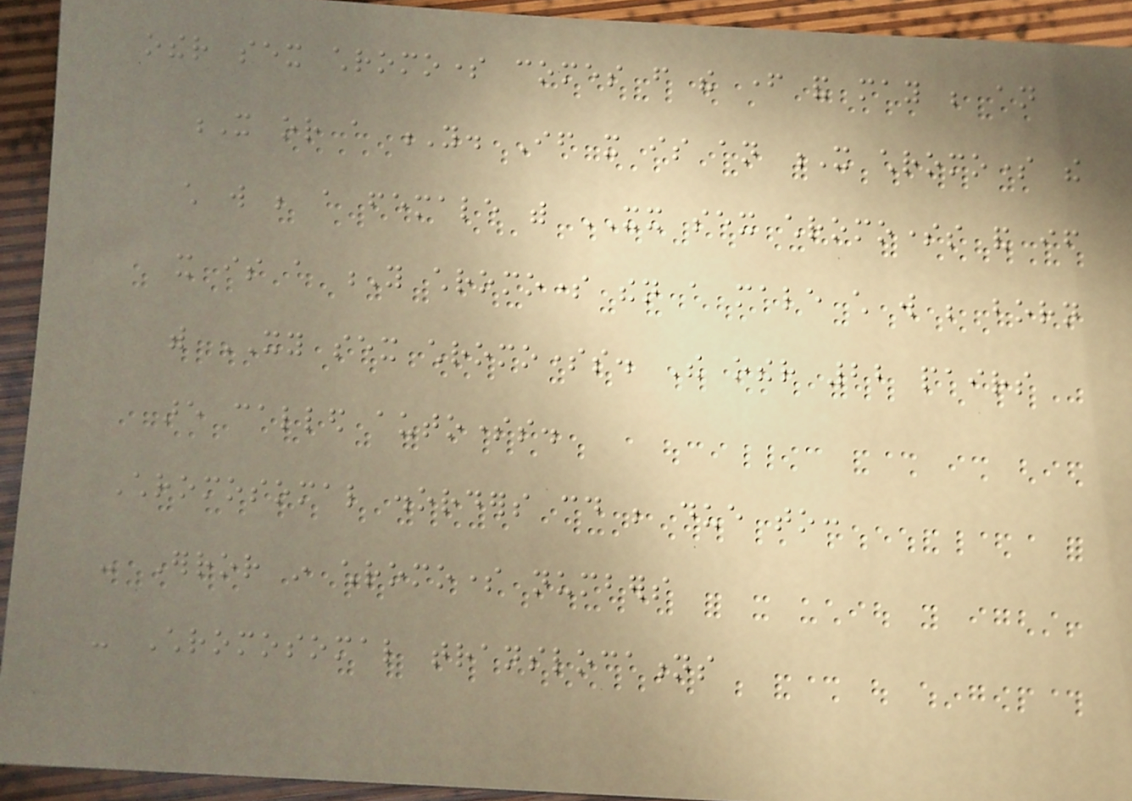other sex chromosome comes from the father and may be an
X or a Y. If it is an X chromosome the
child will be a female with XX sex chromosomes and if
it is a Y chromosome then a male child will be born
with XY sex chromosomes. The other 22 pairs
are called autosomes.
Chromosomal disorders could be due to:
- Error in chromosome numbers
- Chromosomal translocations
